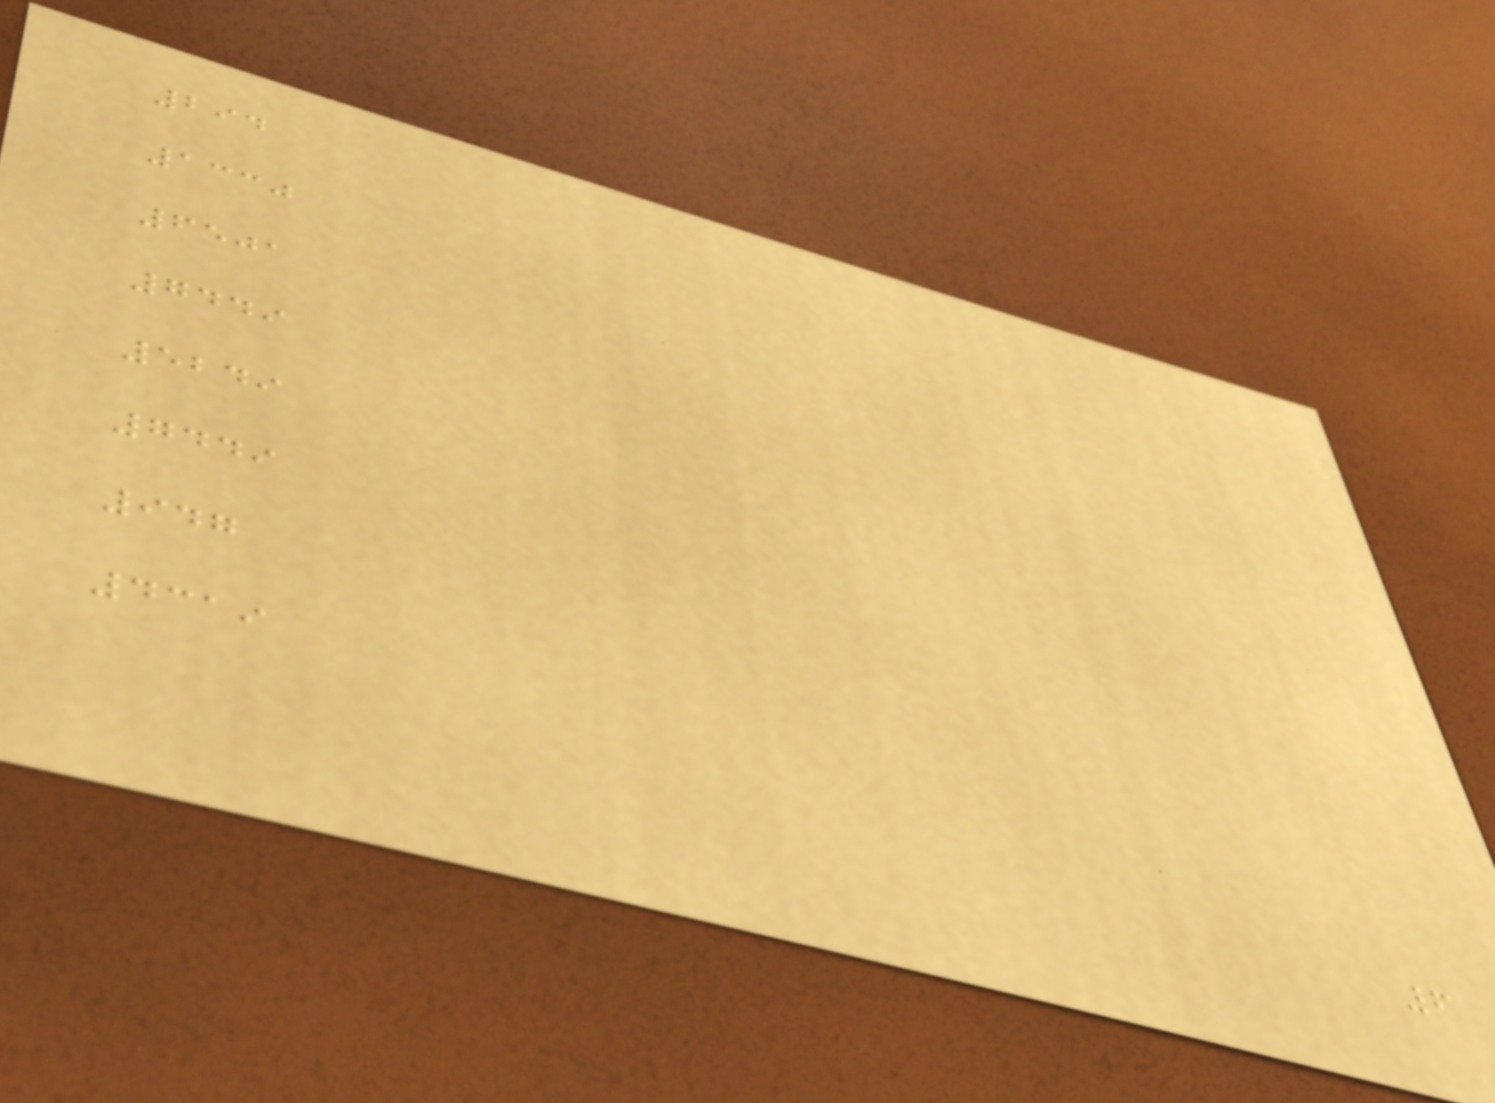294
1330
6501
7449
5249
7449
947
4319
6
